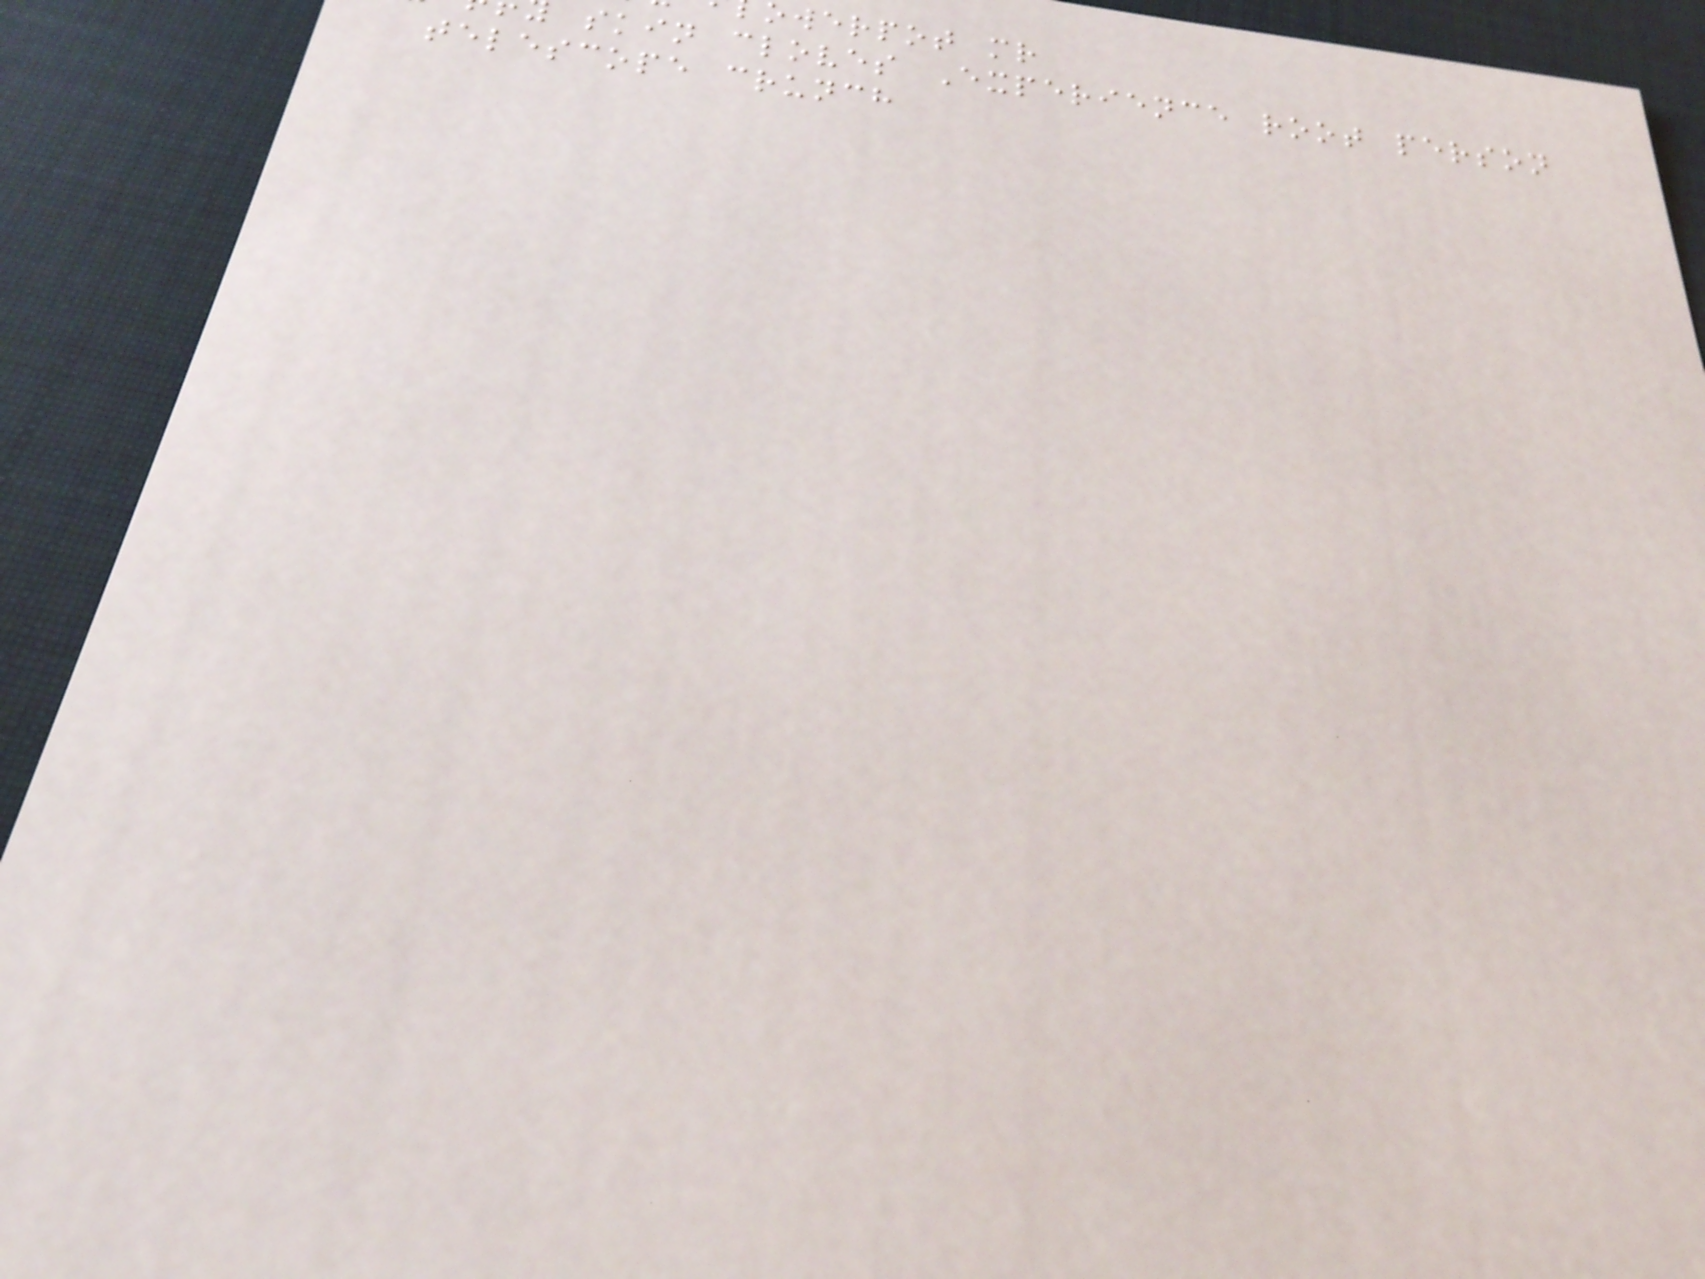owerpot mr
skin cloves Experience root person
telescope crunch
